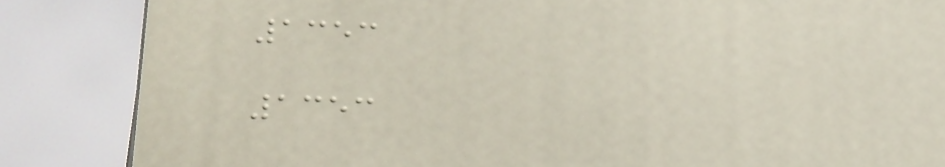1353
1353
